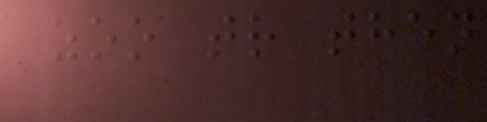zoo tr then
